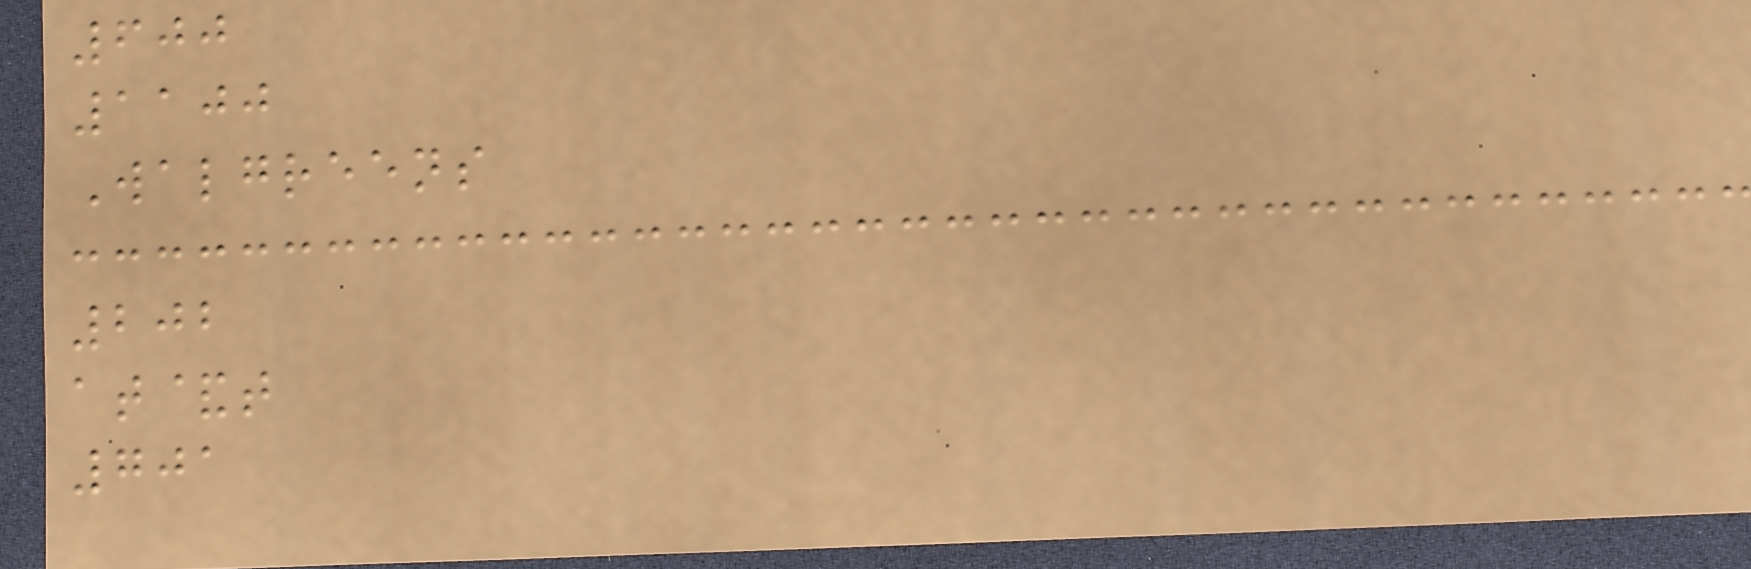600
1100
Walgreens
202
at&t
701
